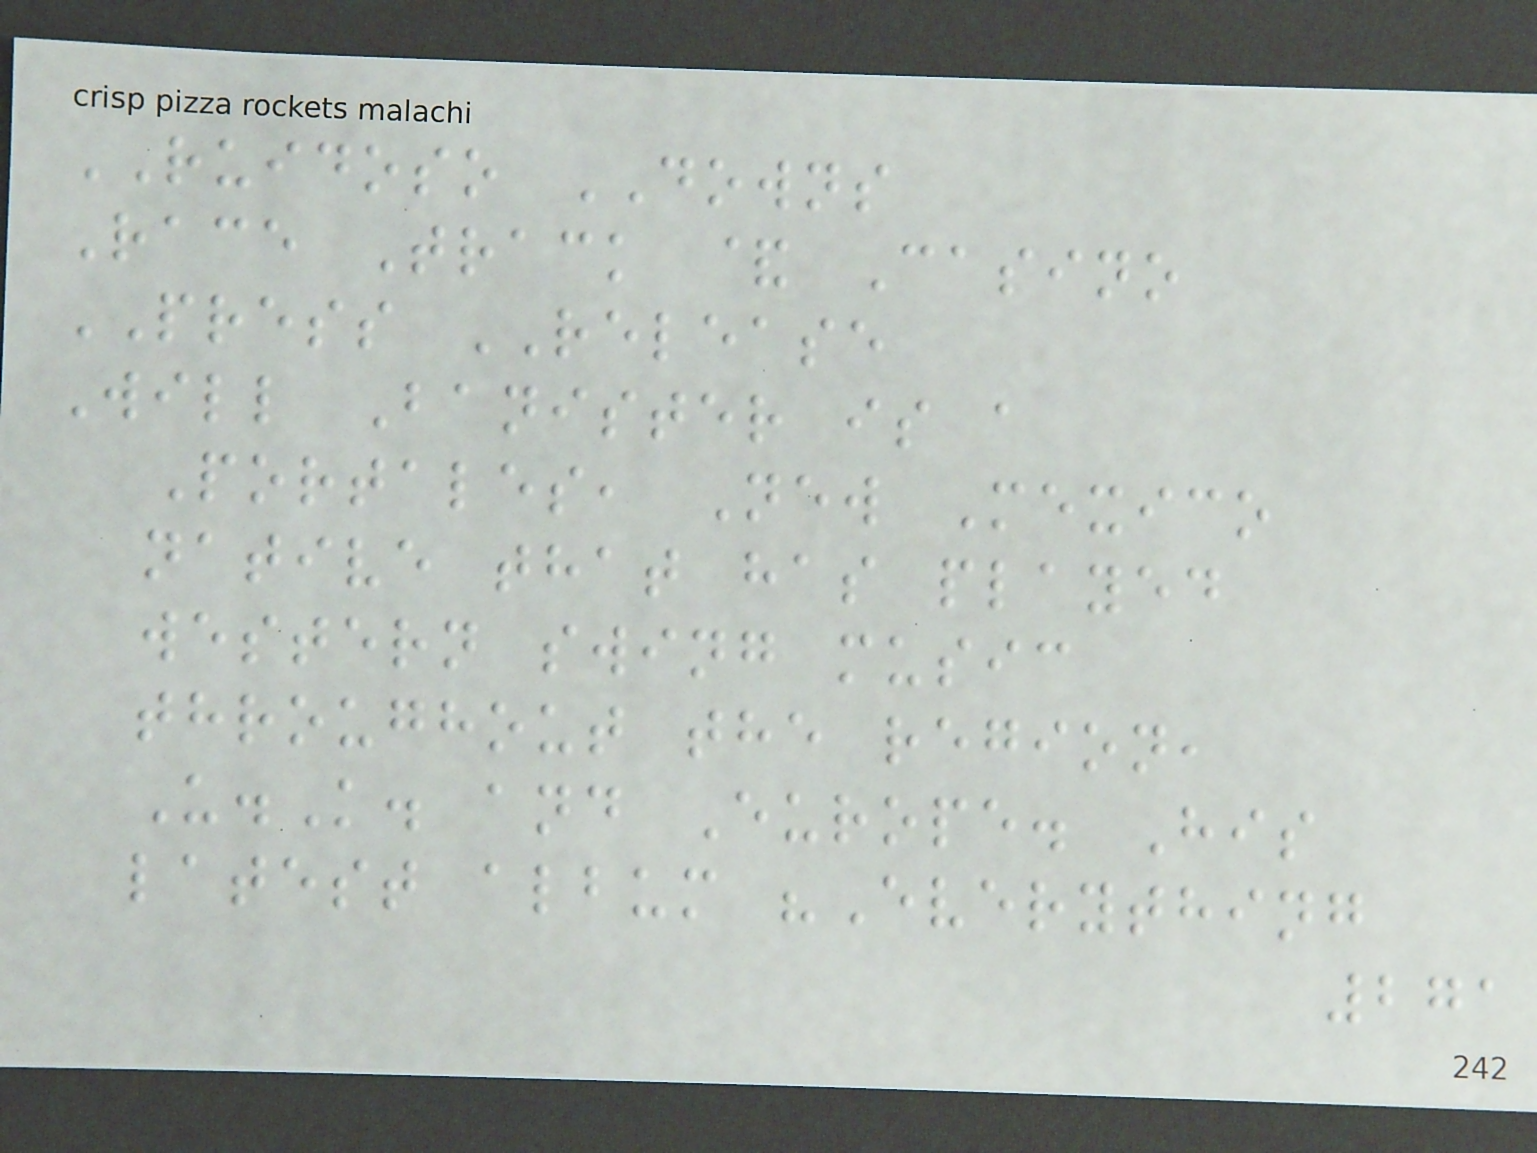RUIDOSO DOWNS
Race Track & Casino
PRESS RELEASE
Will Banister is a
Portales, New Mexico
native that has played
western swing music
throughout the region,
U.K. and Europe. His
latest album "Everything
271
